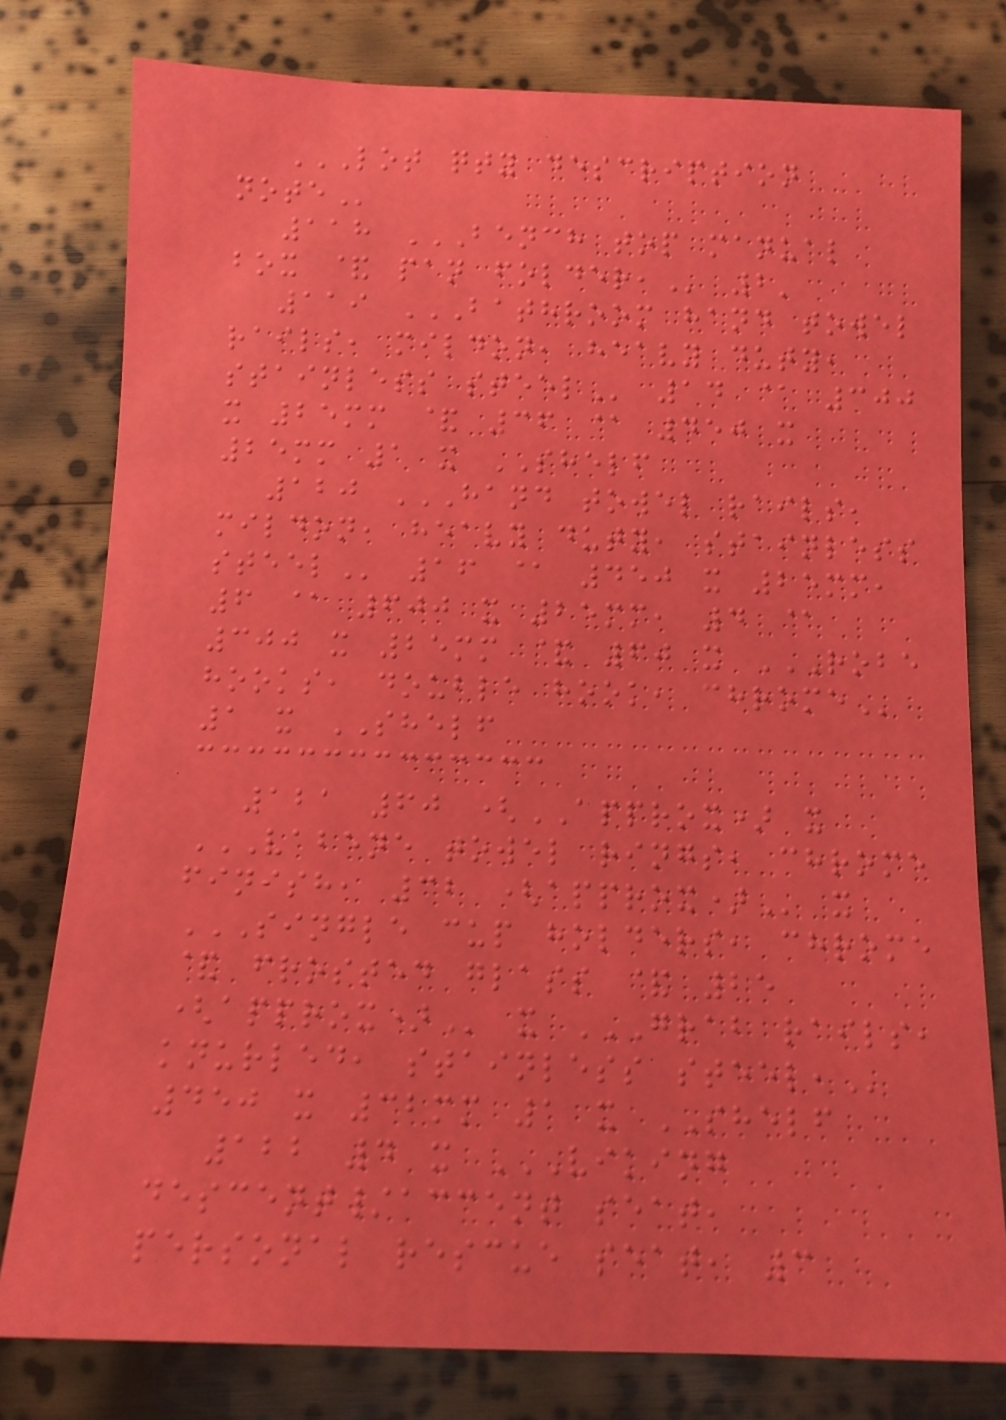LOT QTY DESCRIPTION
NOTE
118 BENCH TOP MANUAL
BOX & PAN FOLDER, 2'
119 BATHROOM HAND TOWEL
RAILS, MILDON, HEAVY DUTY,
STAINLESS STEEL 14 @ 300
x 25mm & 36 @ 450 x
25mm 1 x SHELF
120 HAND TOWEL RAILS,
MILDON, HEAVY DUTY, STAINLESS
STEEL 16 @ 450 x 25mm,
6 @ 600 x 25mm, 4 @
300 x 25mm & 60 x ROBE
HOOKS, DOUBLE HOOK, CHROME
1 x SHELF
121 60 (APPROX) x
VABENE TOWEL RINGS, CHROME
FINISH, 32 (APPROX) x
SINGLE CUP HOLDERS, CHROME
& FROSTED GLASS & 25
(APPROX) x GRAB RAILS,
KNURLED, STAINLESS STEEL,
450 x 32mm 1 x SHELF
122 4 x VIKING
DESCENT/ACCENT SEAT,
PERSONAL RESCUE SEAT, 3
